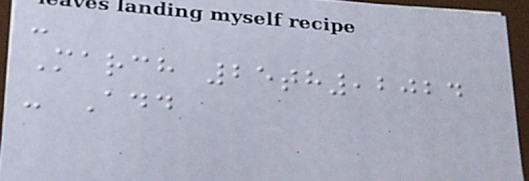-
March 25th,2024
- Add
